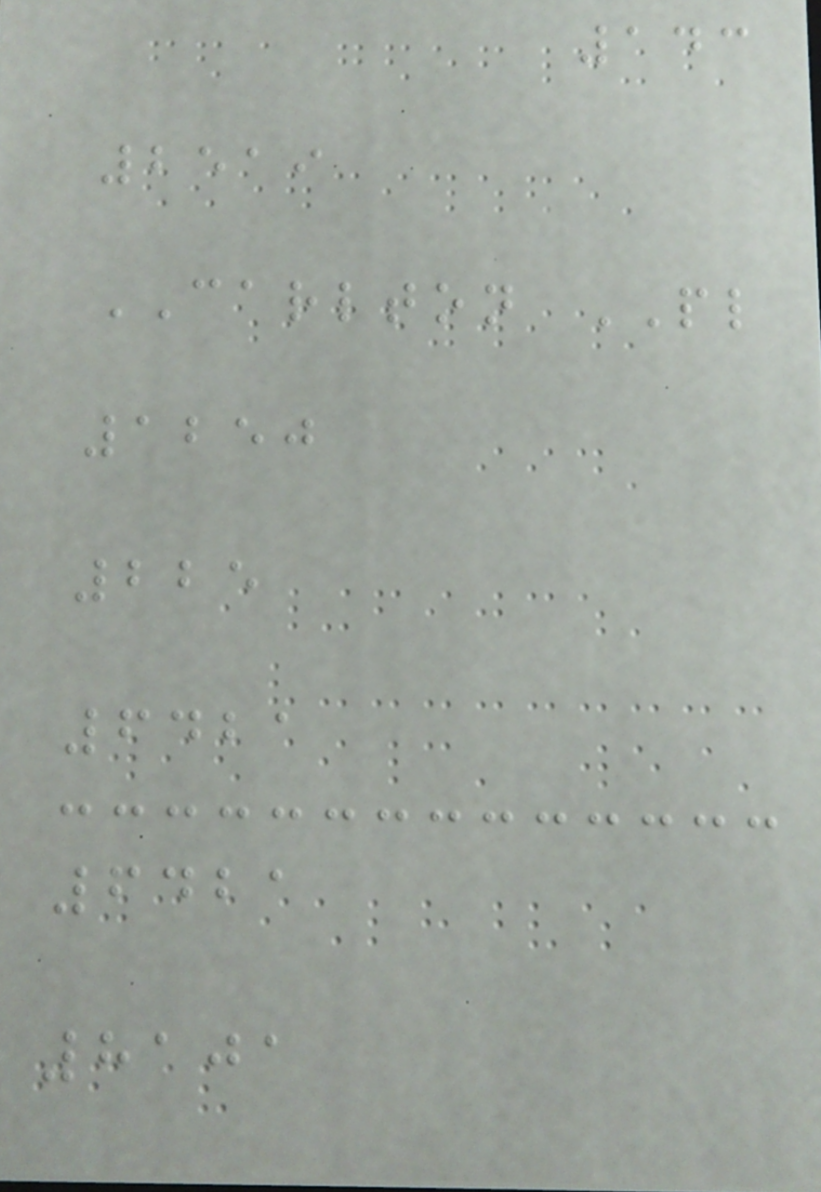143
2519
CARLTON PL
1250
225
6421
6421
8101
